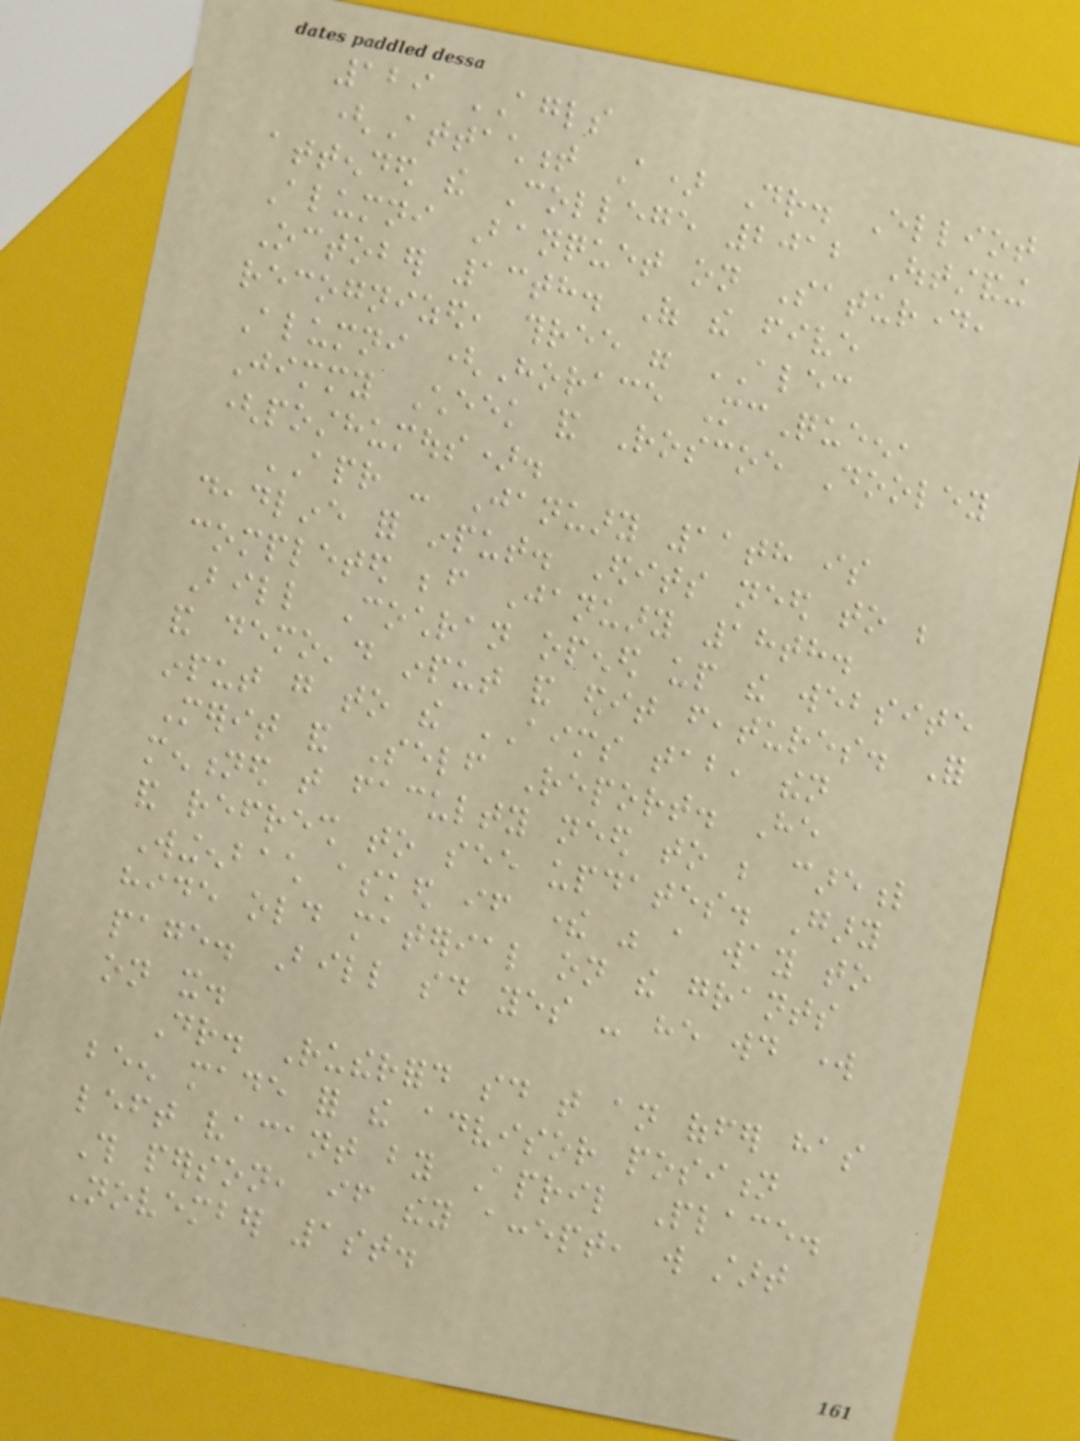129 AGLS
(Attachment A) Dr. Elliot
attended the College 2012 Outstanding
Alumni Banquet on Saturday,
October 13th. Of the five
recognized, three were ALEC
Alumni (Horace McQueen,
Jimmy Cheek and Roscoe Dooley
(posthumous).
APR - January 11th is
deadline for input. Edits need to be
completed before January 18th.
Bill Cochran opened up the website
and demo'd input and edit features. For
input go to the AIMS tab, then
Merit and Self Report. He
mentioned that faculty need to be careful
and refresh to see updates. Gary
Wingenbach asked if there was a way to
hide old material on the grants
page. Bill said yes - he would work
on it.
Dr. Rutherford said that an offer has
been made for the advisor position
left vacant by April Place.
This person, if they accept, will start
November 1st.
